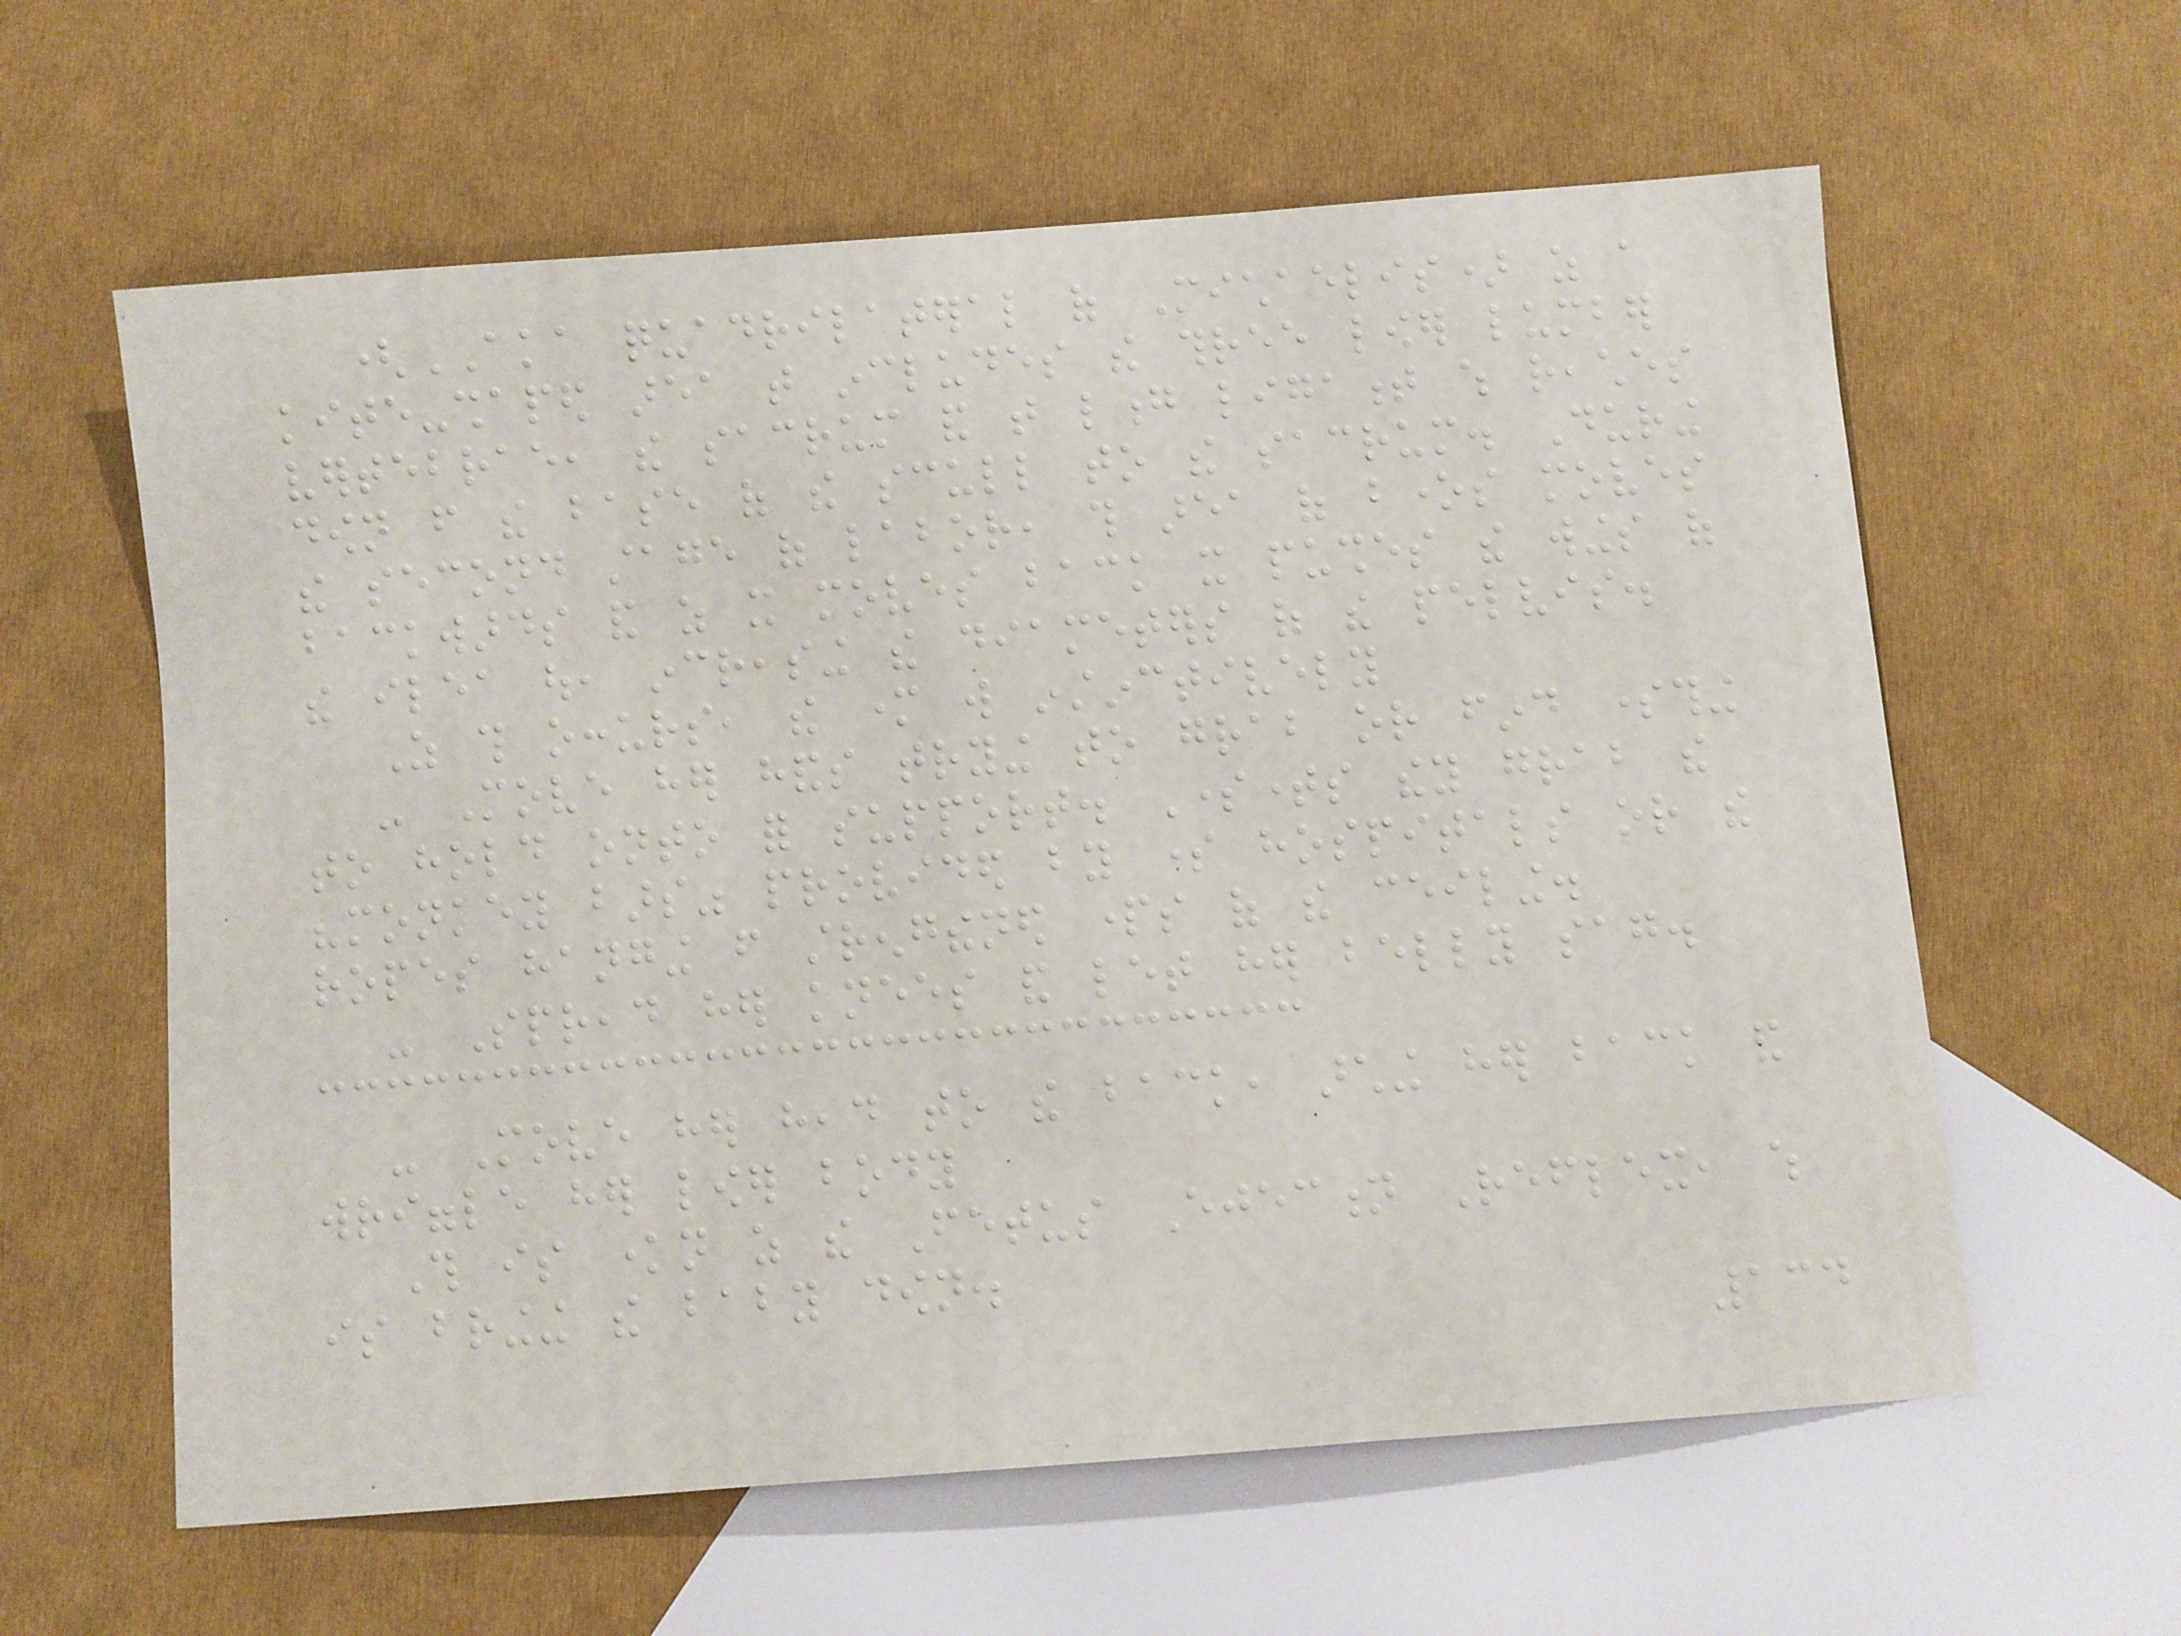(AKA quadrilateral of Michaelis) as a
kite-shaped area that includes the three lower lumber
vertebrae, the sacrum and that long ligament which reaches
down from the base of the scull to the sacrum. During
the second stage of labor, this area of bones moves
backwards and as it moves back it pushes the wings of
the ilea out, increasing the diameters of the pelvis.
As this occurs, the mother will instinctively
- Move her hands trying to grab or find something
to hold onto for support. Sometimes they grab the
"monkey bars" provided by some hospitals or the
ropes hanging from strengthened parts of the ceiling.
- Spread her knees and let her belly sag.
- Move her head to the back, arching her back and
wriggle her lower body
This is known as the Fetus Ejection Reflex, which
is bringing the baby down.
134
